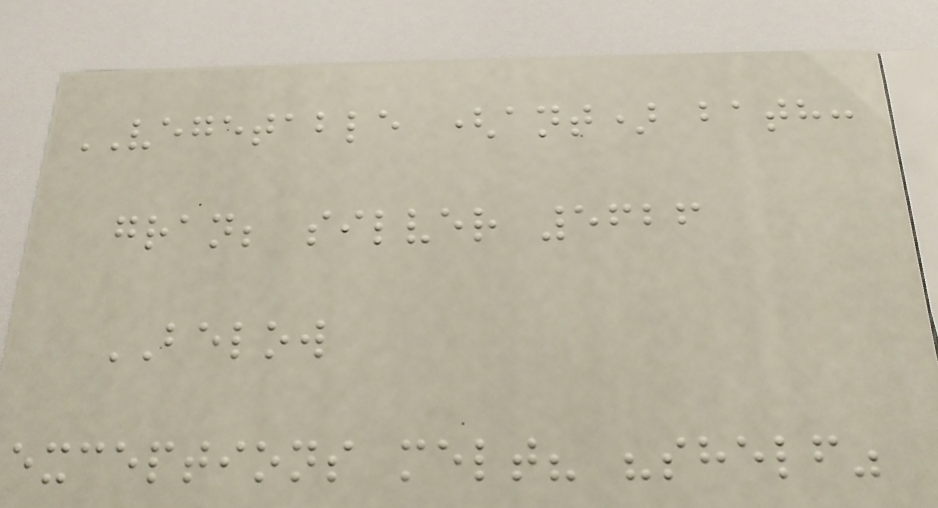VEGETABLE (ant) bath:
gran; silver 5626
BELOW
exceptions melt? "shelf"
